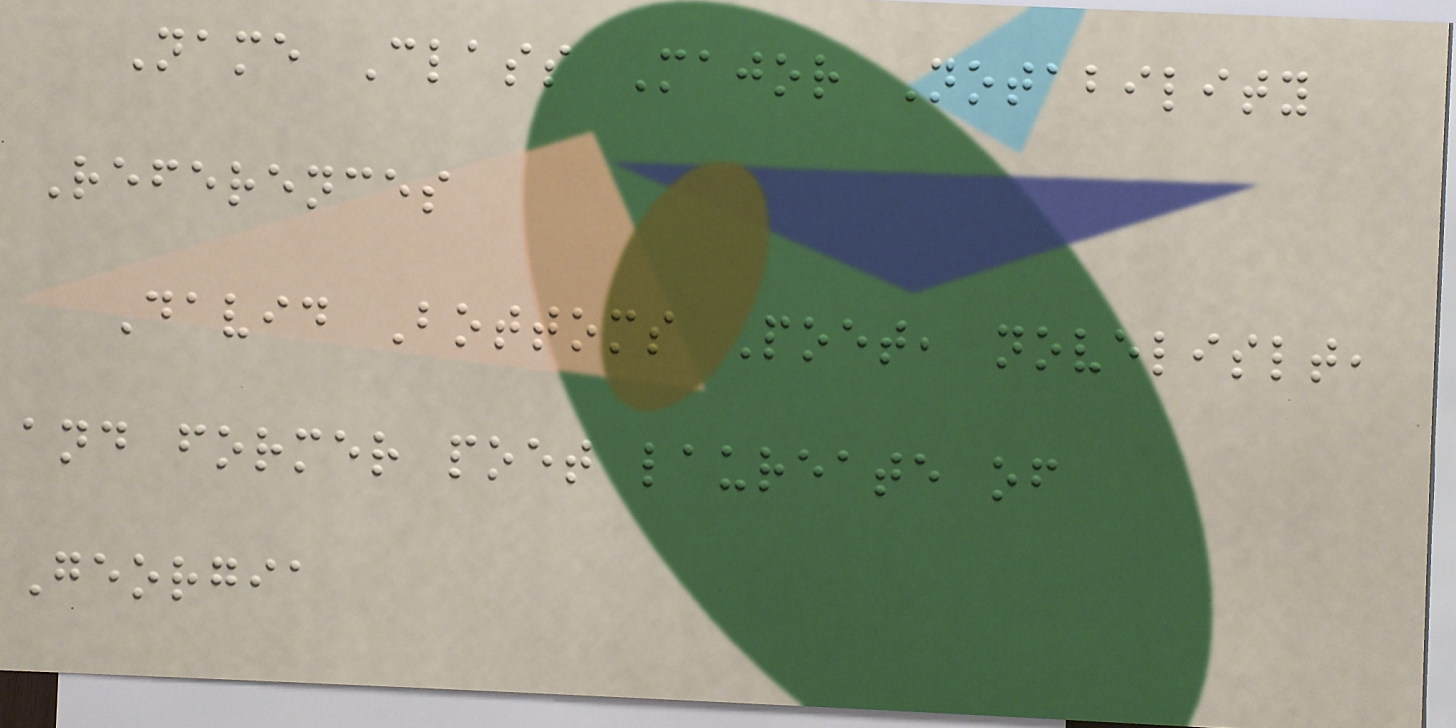Name Class Major Notability
References
David Bottoms Poet, novelislt,
and former poet laureate of
Georgia
